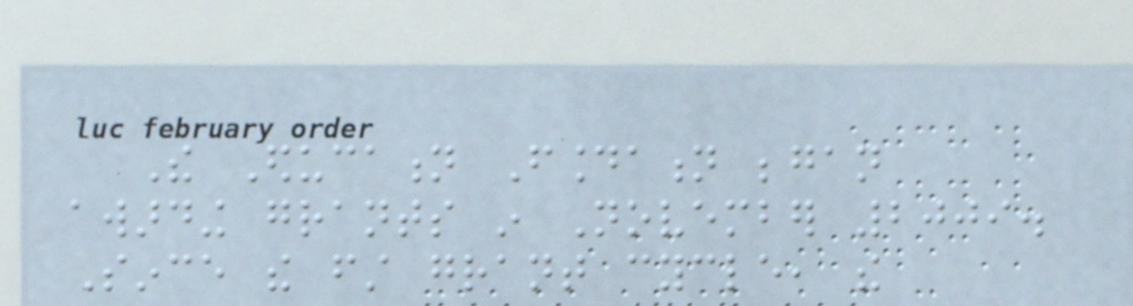The Education Foundation began
awarding grants in November 2009.
Since the first grant cycle, the
